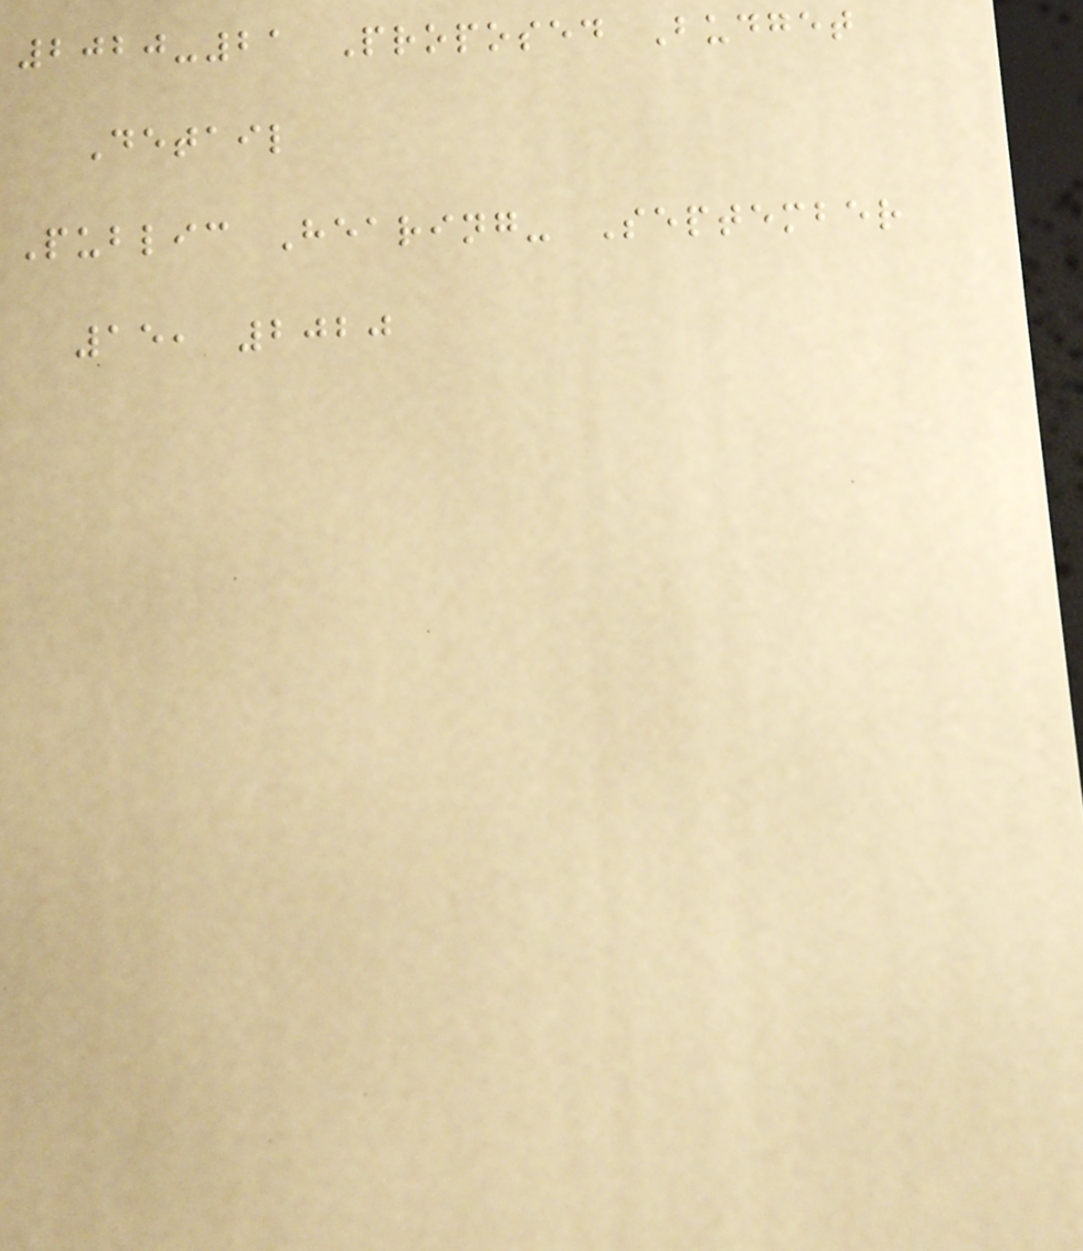2020-21 Proposed Budget
Detail
Public Hearing- September
15, 2020
